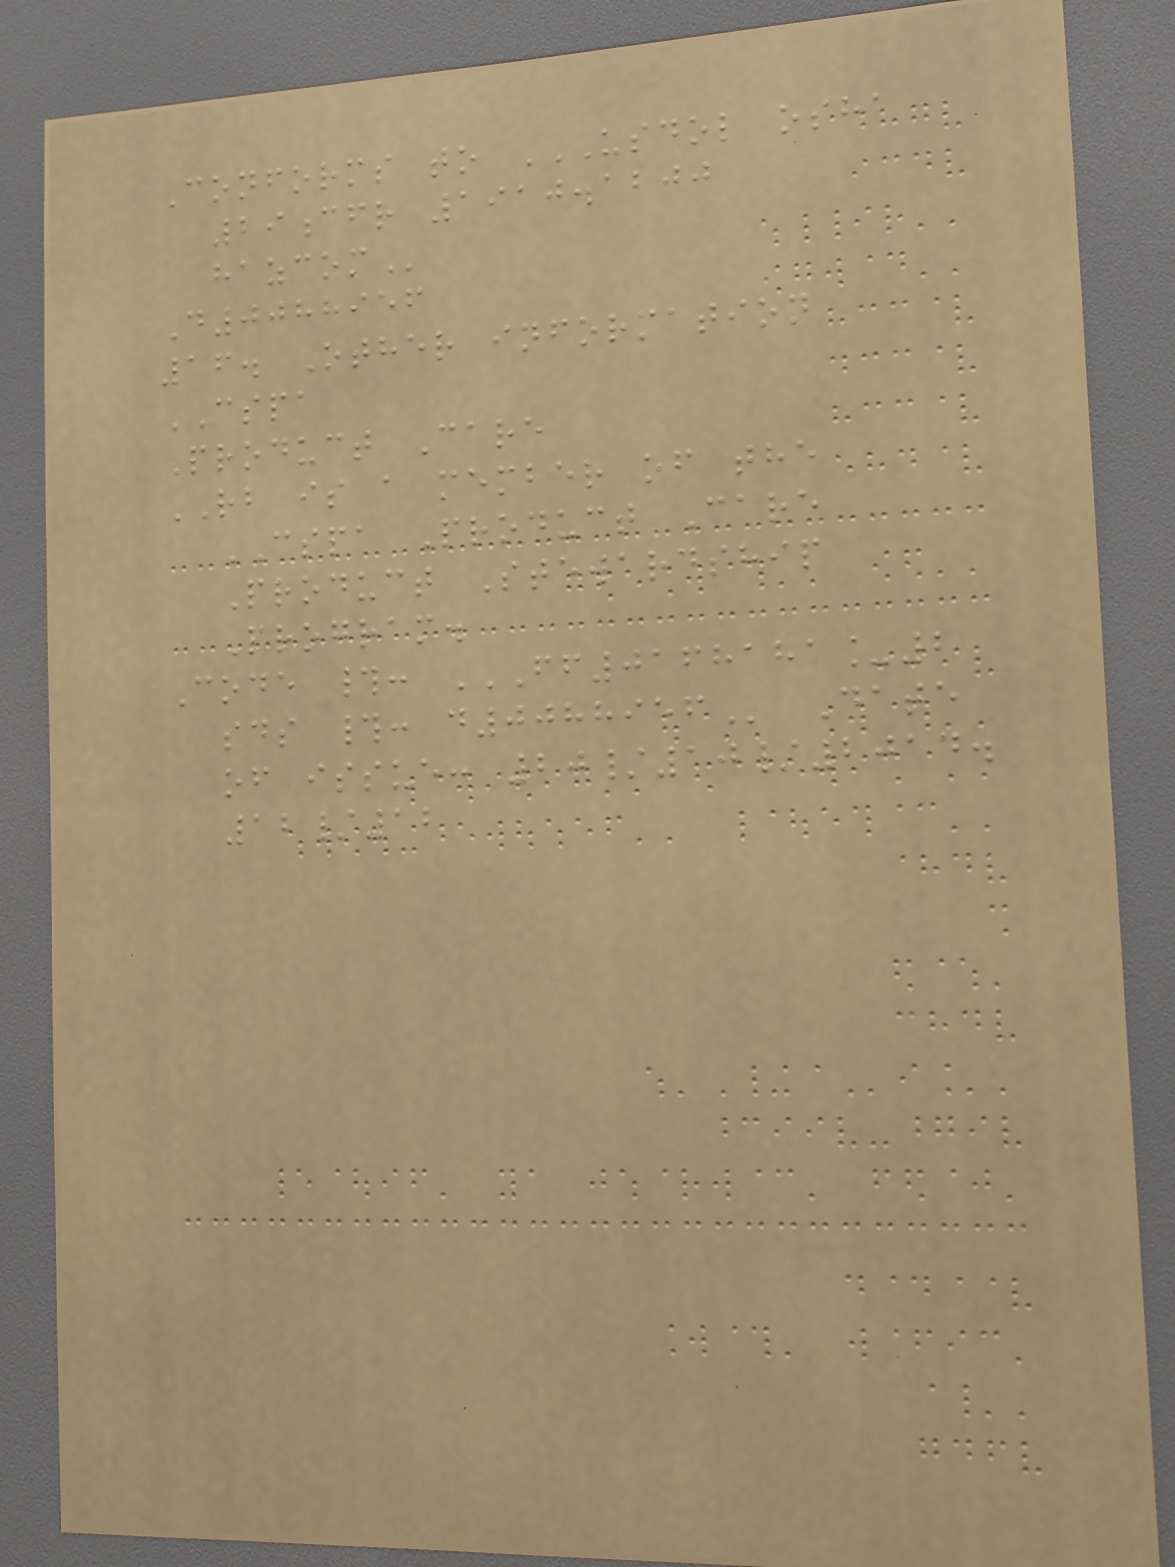Conforms to USDOL OSHA
29CFR 1910.1200
HAZCOM
D0088956
16. Other information
CSPA
Product Care
RB is a member of the
CSPA Product Care
Product Stewardship
Program.
Code #: FF0168181_2
SDS #: D0088956 Date
of issue: 20/10/2014.
12/12
